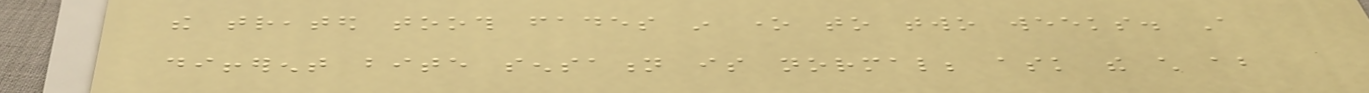the treated tooth fades in one to two weeks. A
different bite sensation is normal; ask the child about
